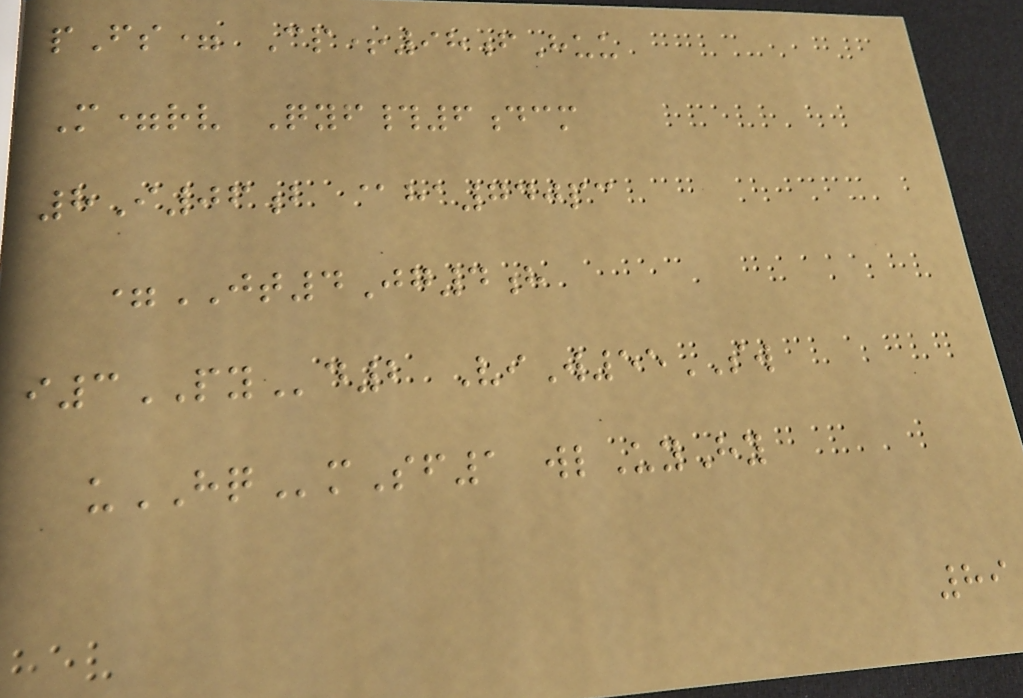pFs= Cp+98fHuu
M=rv Qyf#6dcm
8I06b @ha740pc
=JT4Jg4h
i3PYd2 ViW55SW
uHQmSf1 wlUyHy
89
